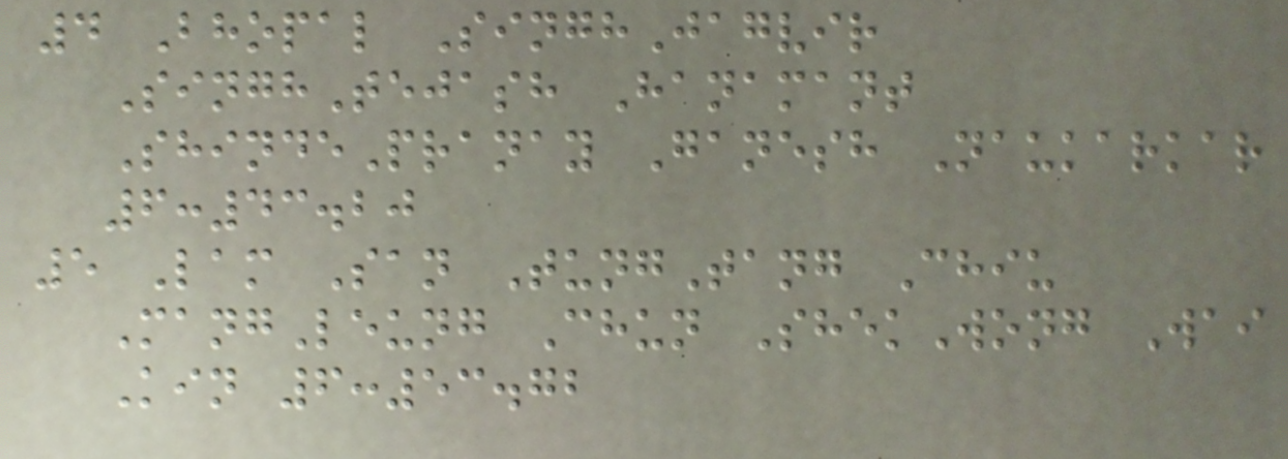4 Bhopal SinghJagvir
SinghTejash Hanamant
ShindePranay Ganesh Naukarkar
6:43.20
5 Lam San TungTang Chiu
MangLeung Chun ShekWong Wai
Kin 6:53.72
